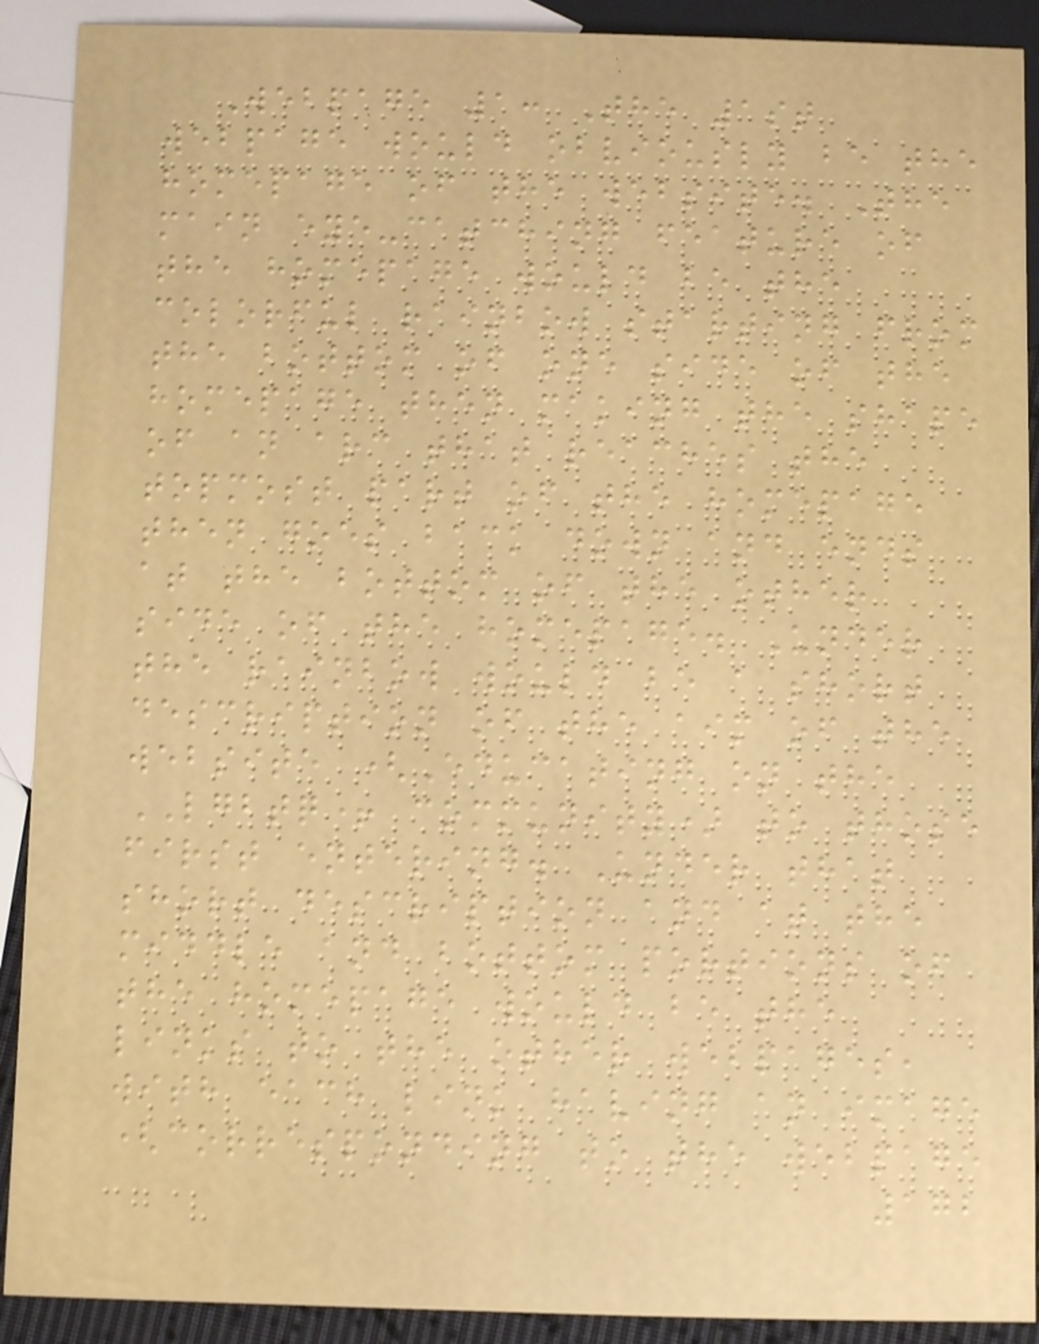Webpage 1: The 1st
webpage would obviously be the
homepage of the website. The
main eye-catching feature of
the homepage would be the
colorful rainbow starting from
the bottom of one side of the
homepage then making the shape
of an arc that reaches the
topmost part of the homepage
then goes back down and ends
at the bottom of the other
side of the homepage. Under
the rainbow would be a short
description of the aim of the
website (Educating on the
LGBTQ+ community) to those
first entering. Under that
short description and at the
middle and bottom portions of
the homepage would be the
links to the other webpages,
with each link having an image
(corresponding to the webpage
172
